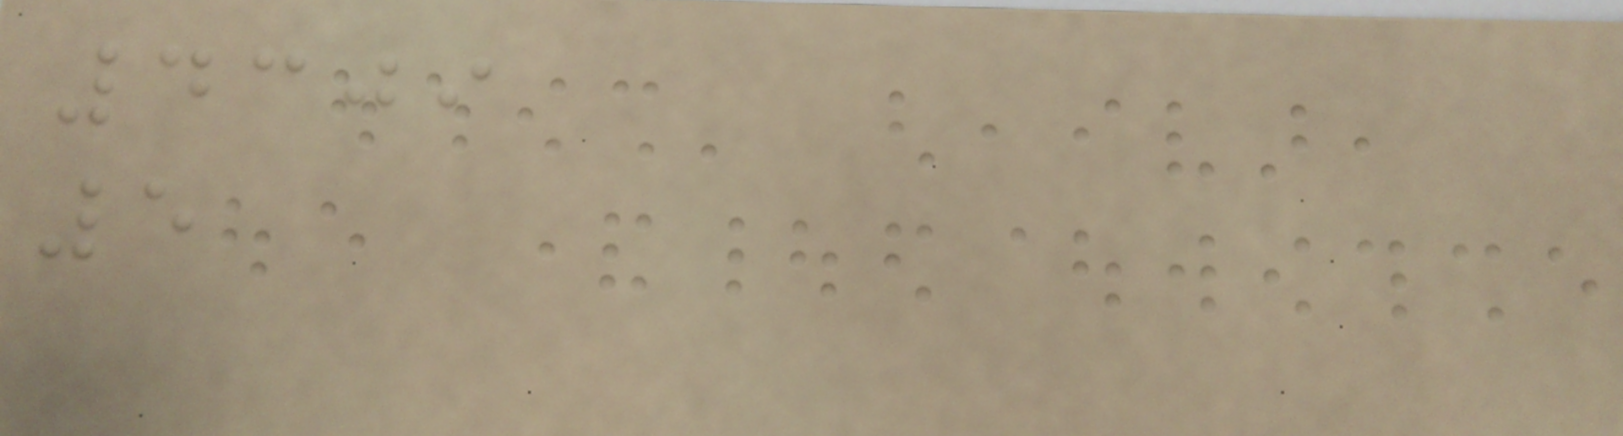4309
5
